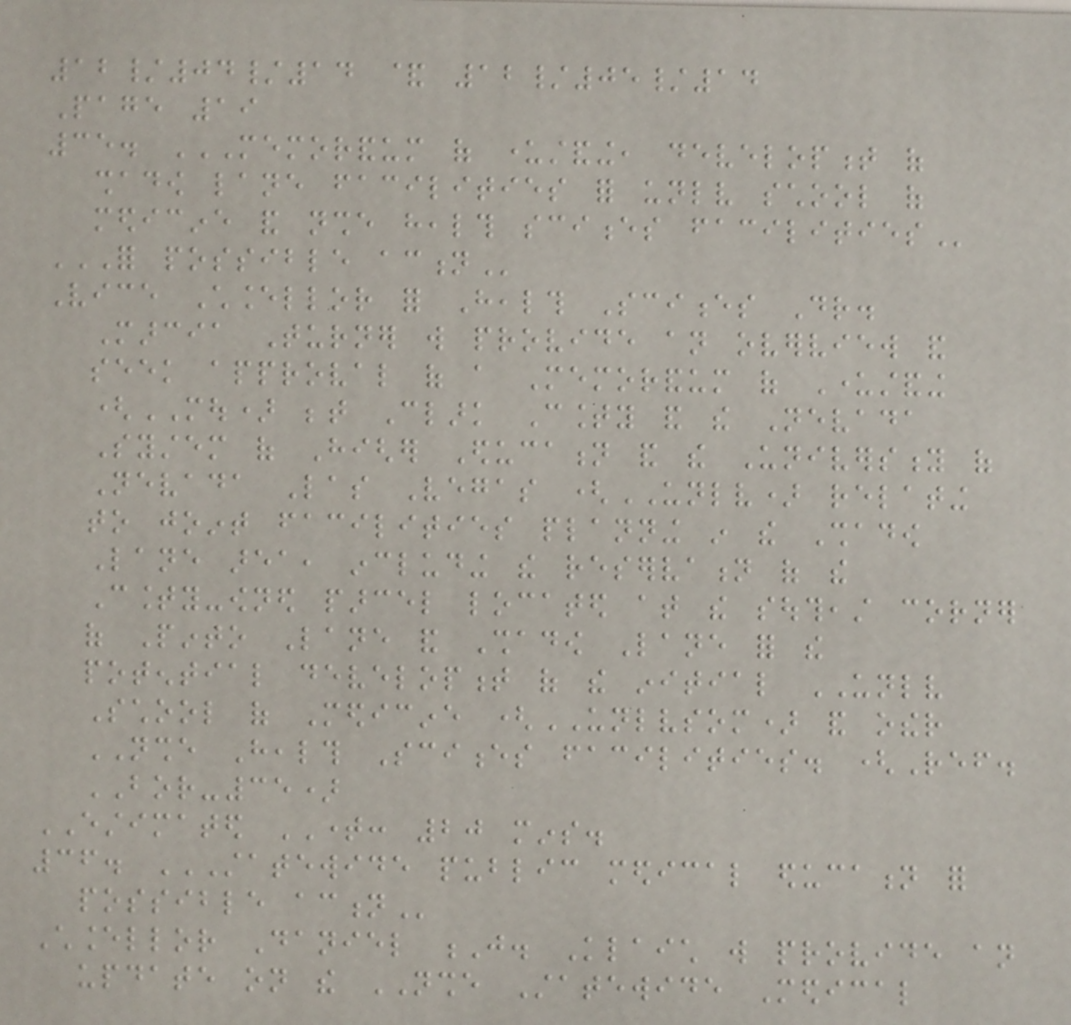12/04/14 & 12/05/14
Page 19
35. MEMORANDUM OF UNDERSTANDING, DEVELOPMENT OF
SHADOW LANE FACILITIES FOR UNLV SCHOOL OF
MEDICINE AND NSHE HEALTH SCIENCES FACILITIES
FOR POSSIBLE ACTION
Vice Chancellor for Health Sciences Dr.
Marcia Turner will provide an overview and
seek approval of a Memorandum of Understanding
(MOU) between Clark County and the Nevada
System of Higher Education and the University of
Nevada Las Vegas (UNLV) relating
to joint facilities planning in the Shadow
Lane area, including the reservation of the
County-owned parcel located at the southeast corner
of Pinto Lane and Shadow Lane for the
potential development of the initial UNLV
School of Medicine (UNLVSOM) and other
NSHE Health Sciences facilities. (Ref.
BOR-35)
ESTIMATED TIME: 20 mins.
36. STATEWIDE PUBLIC MEDICAL EDUCATION FOR
POSSIBLE ACTION
Chancellor Daniel J. Klaich will provide an
update on the NSHE Statewide Medical
